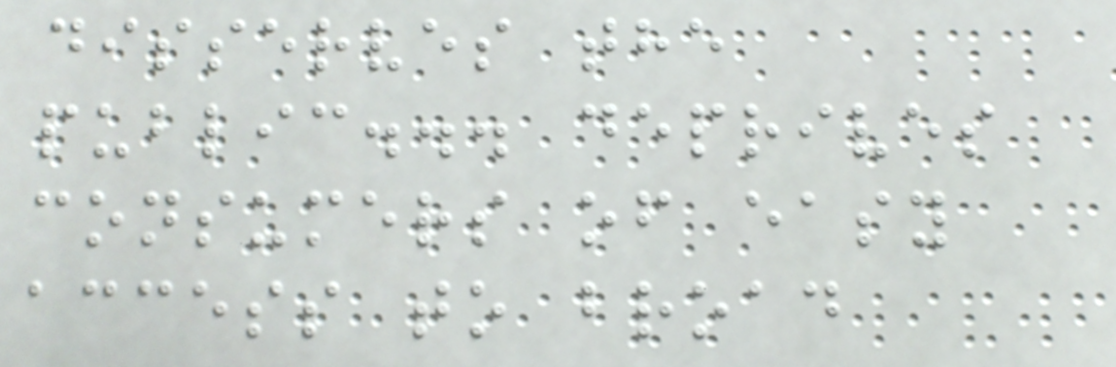disserves the
public... deprives
consumers of easy
access to broad
